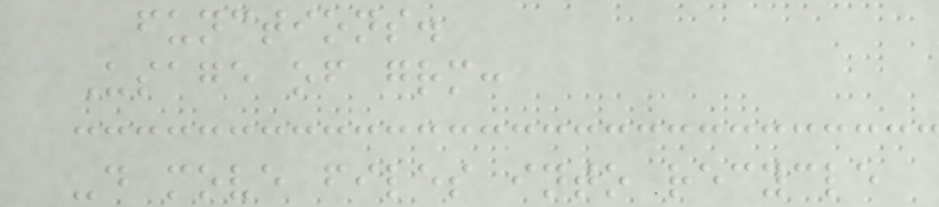functions.
Usage of grm:
-d move files into recycle
